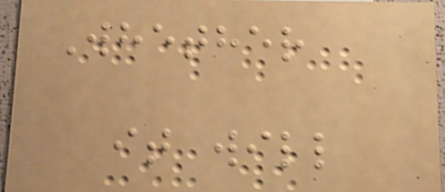Whether
it will
